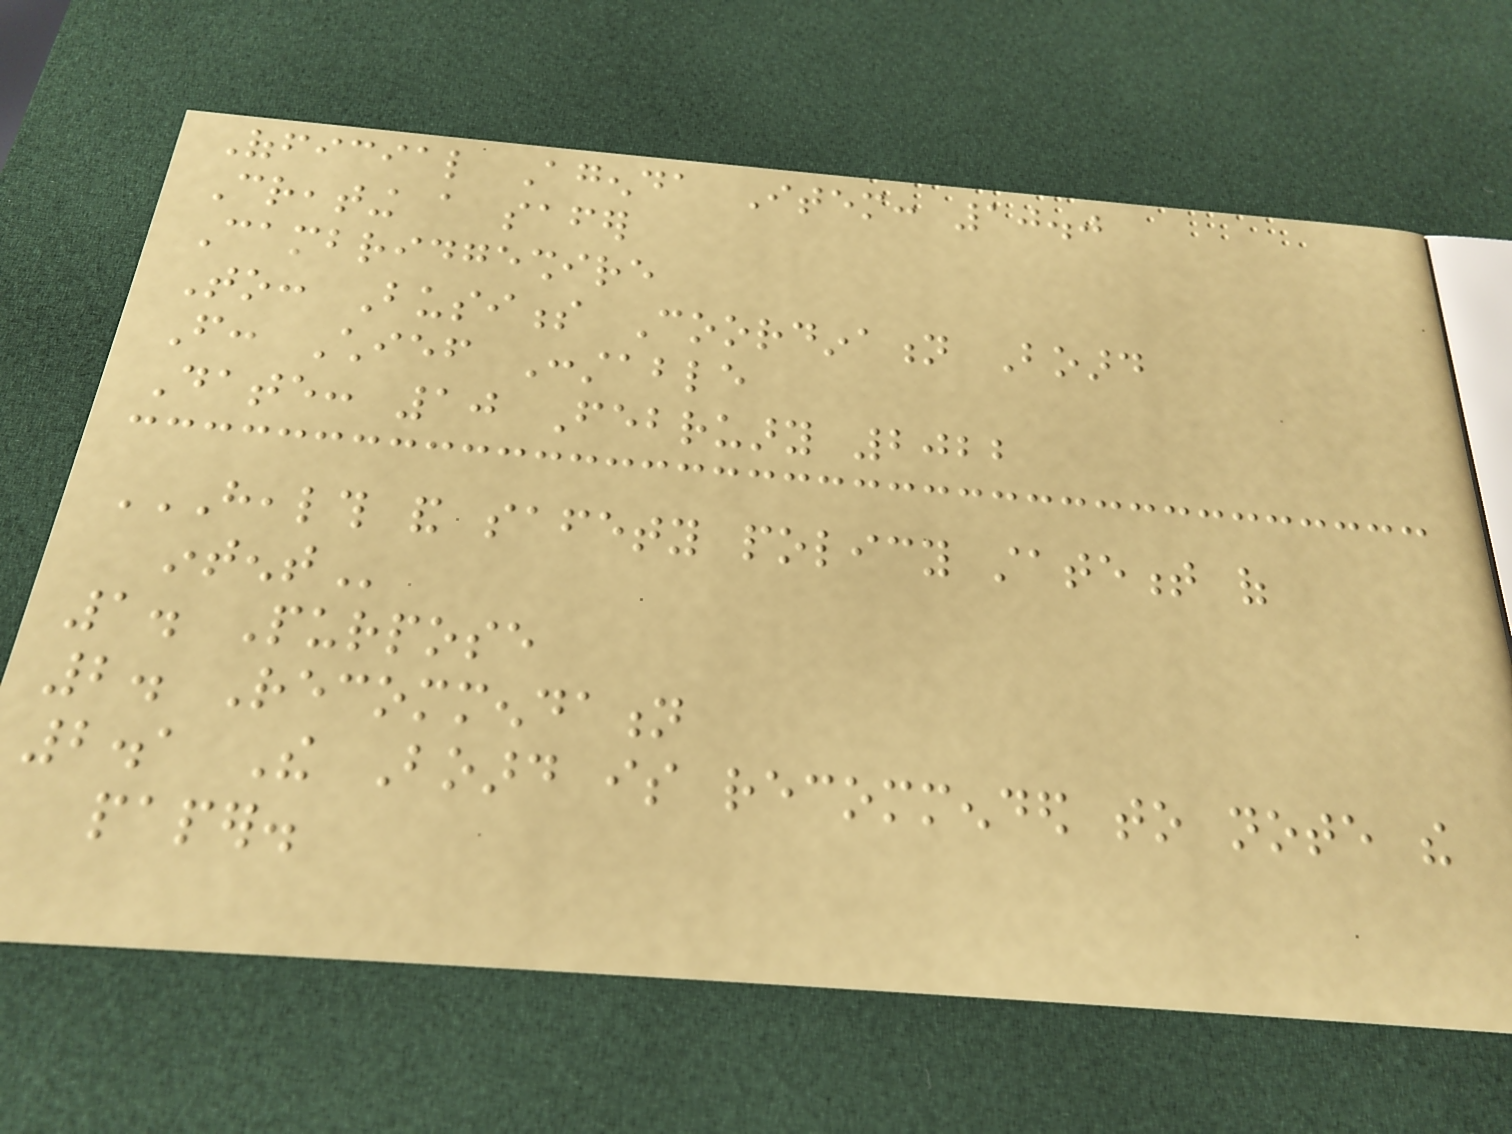Official Agenda Item: 10.0
Creating a safer
Cambridgeshire
To: Business Coordination Board
From: Chief Constable
Date: 10 February 2022
HEALTH AND SAFETY POLICY STATEMENT OF
INTENT
1. Purpose
2. Recommendation
2.1 The Board is recommended to note the
paper.
